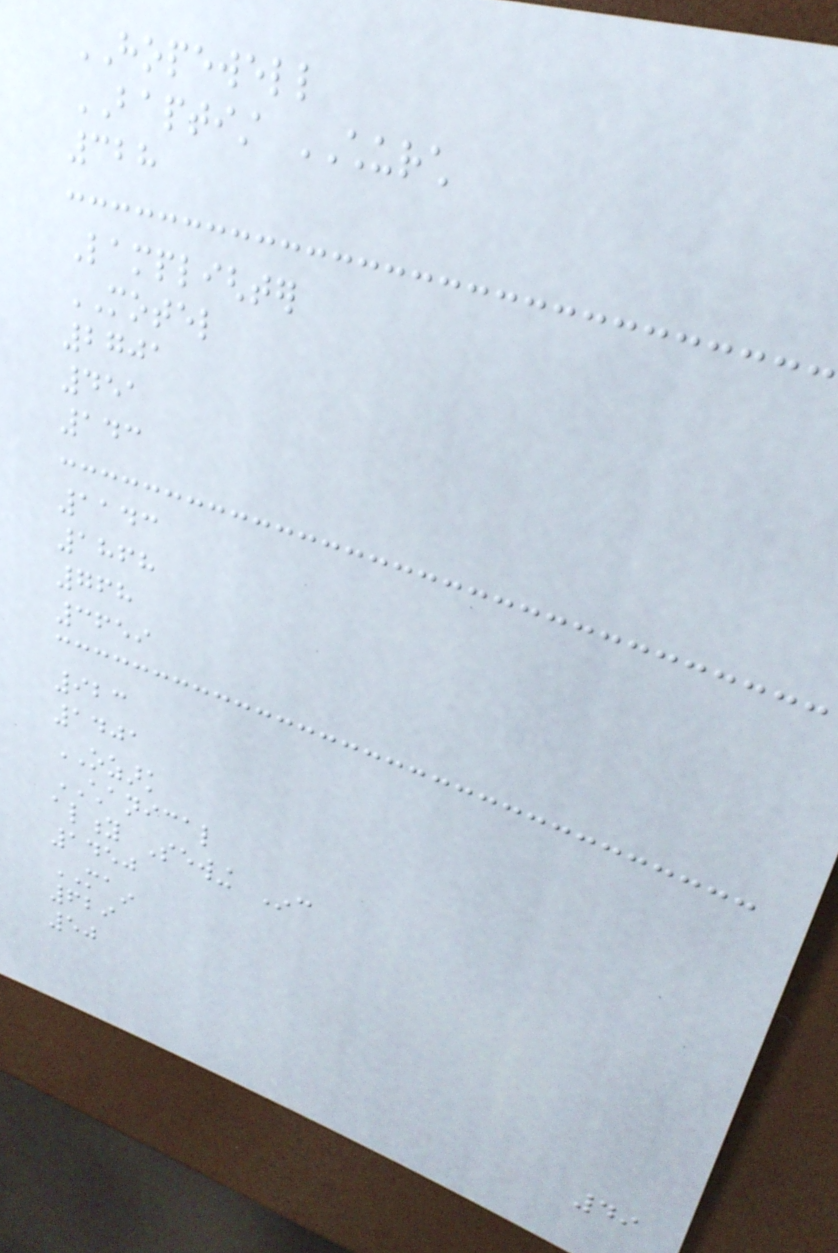HOPEWELL
BAPTIST CHURCH
328
Lamplighter
MOTEL
2701
451
143
1143
1868
768
3659
923
1401
OZARK
CHANICAL
ality Sewing Inc
1450
MAIN
629
50
49
